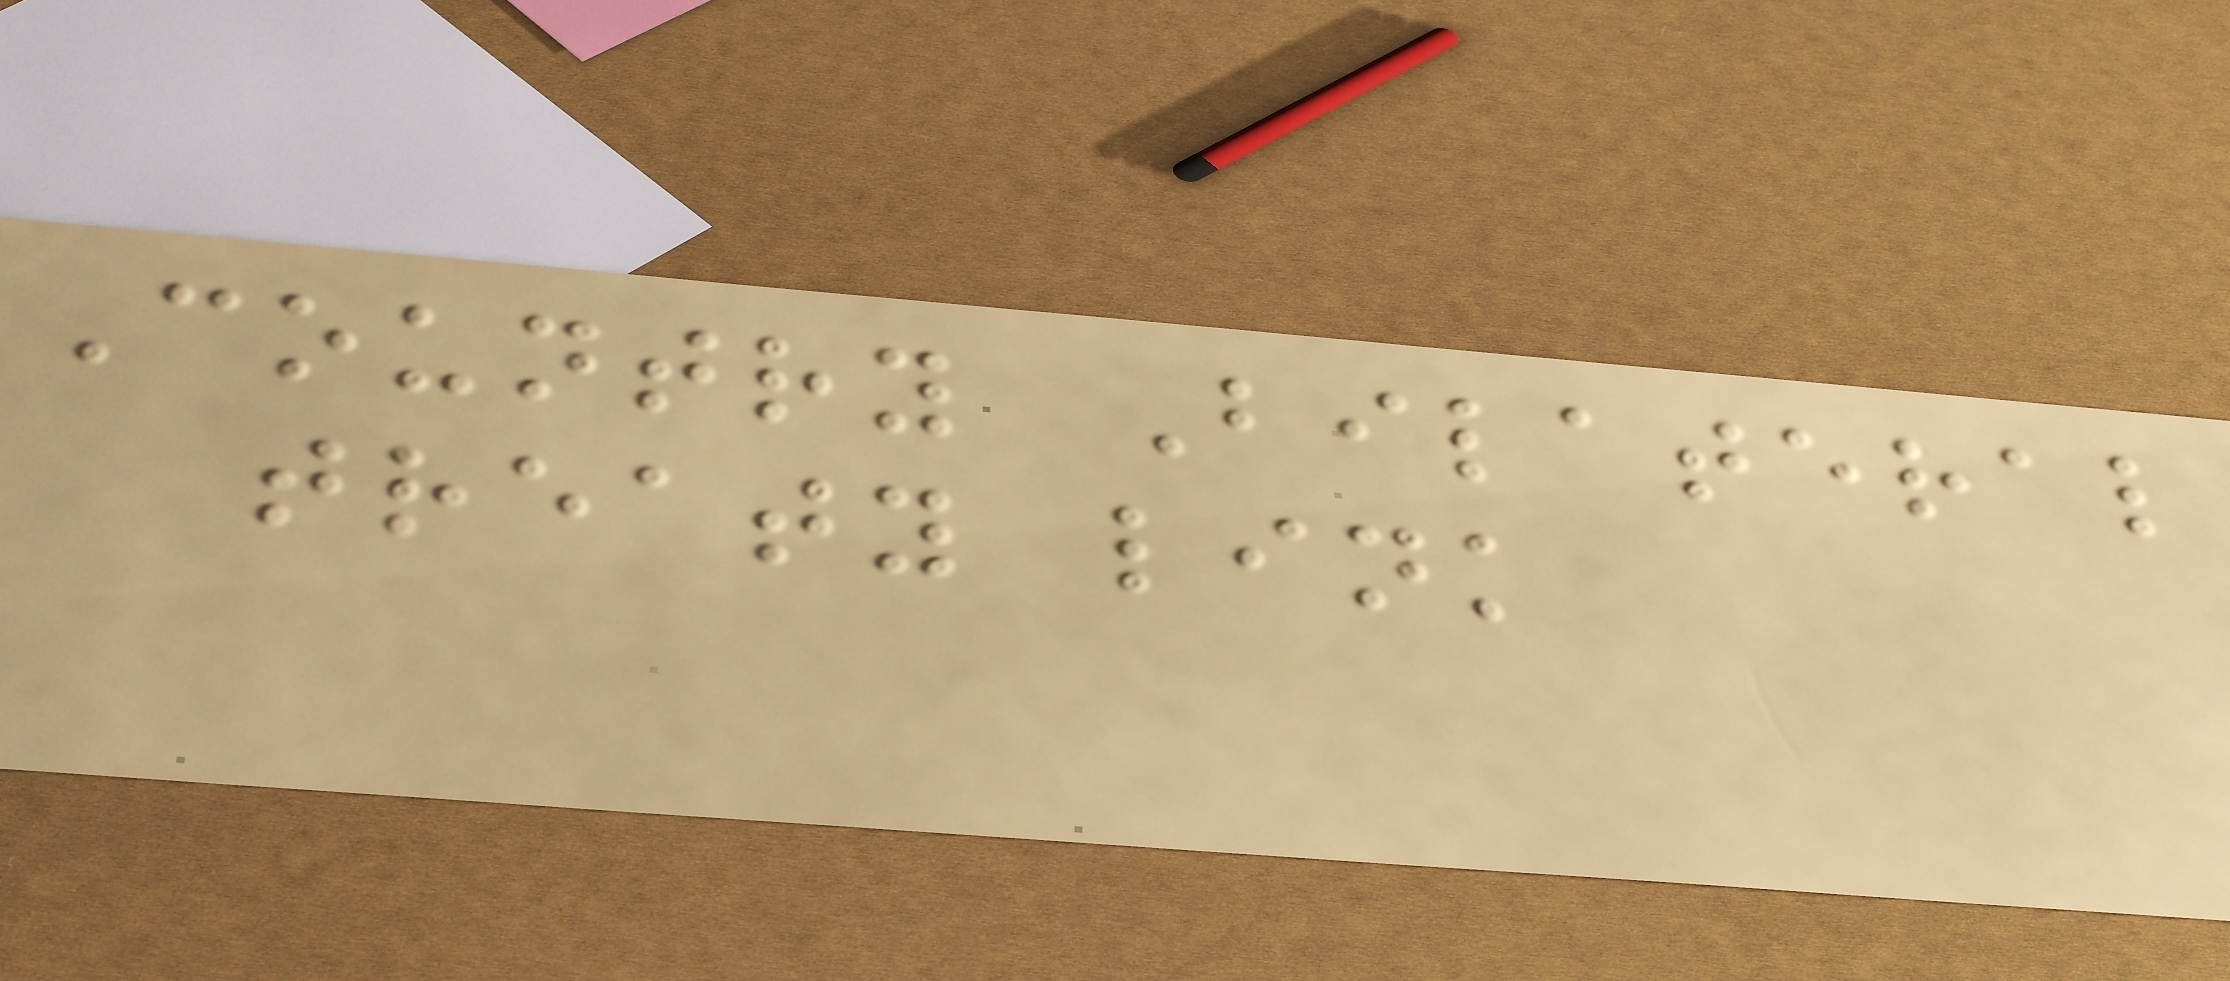Country Bilateral
treaty link
